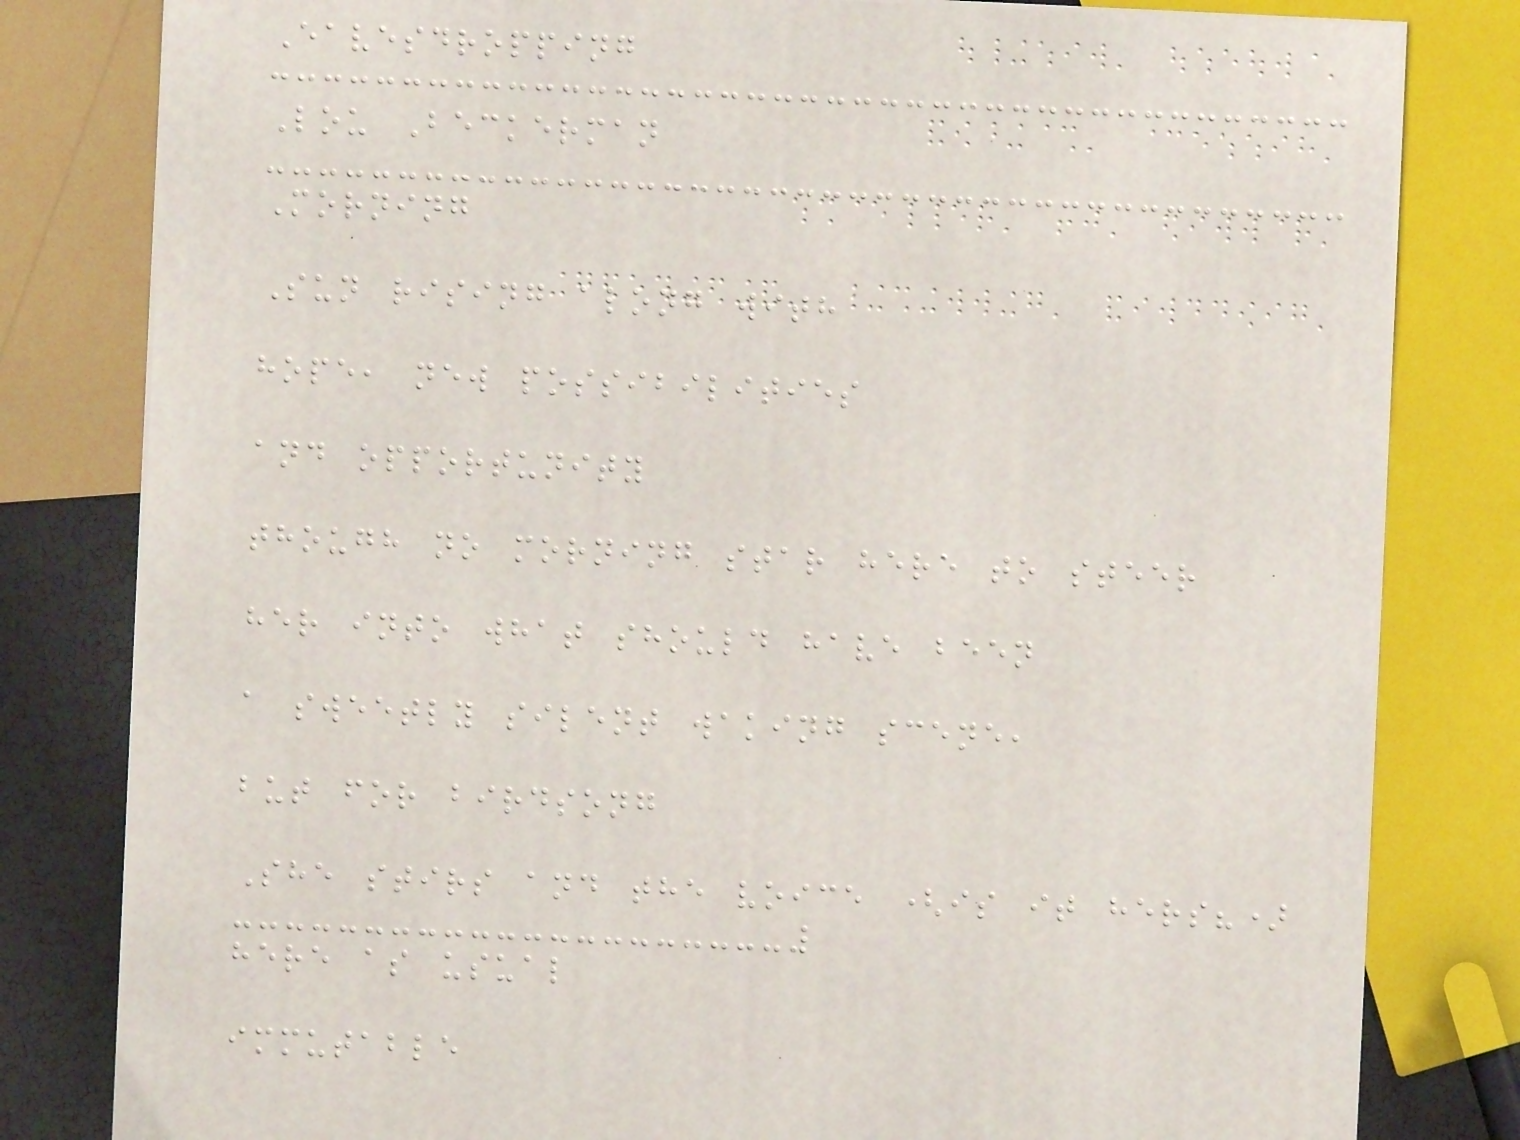Eavesdropping
Lou Beckerman
Morning
Sun rising along with
hope, new possibilities
and opportunity
though no morning star here to steer
her into what should have been
a sweetly silent waking scene,
but for birdsong
She stirs and the voice (is it hers?)
here as usual
immutable
